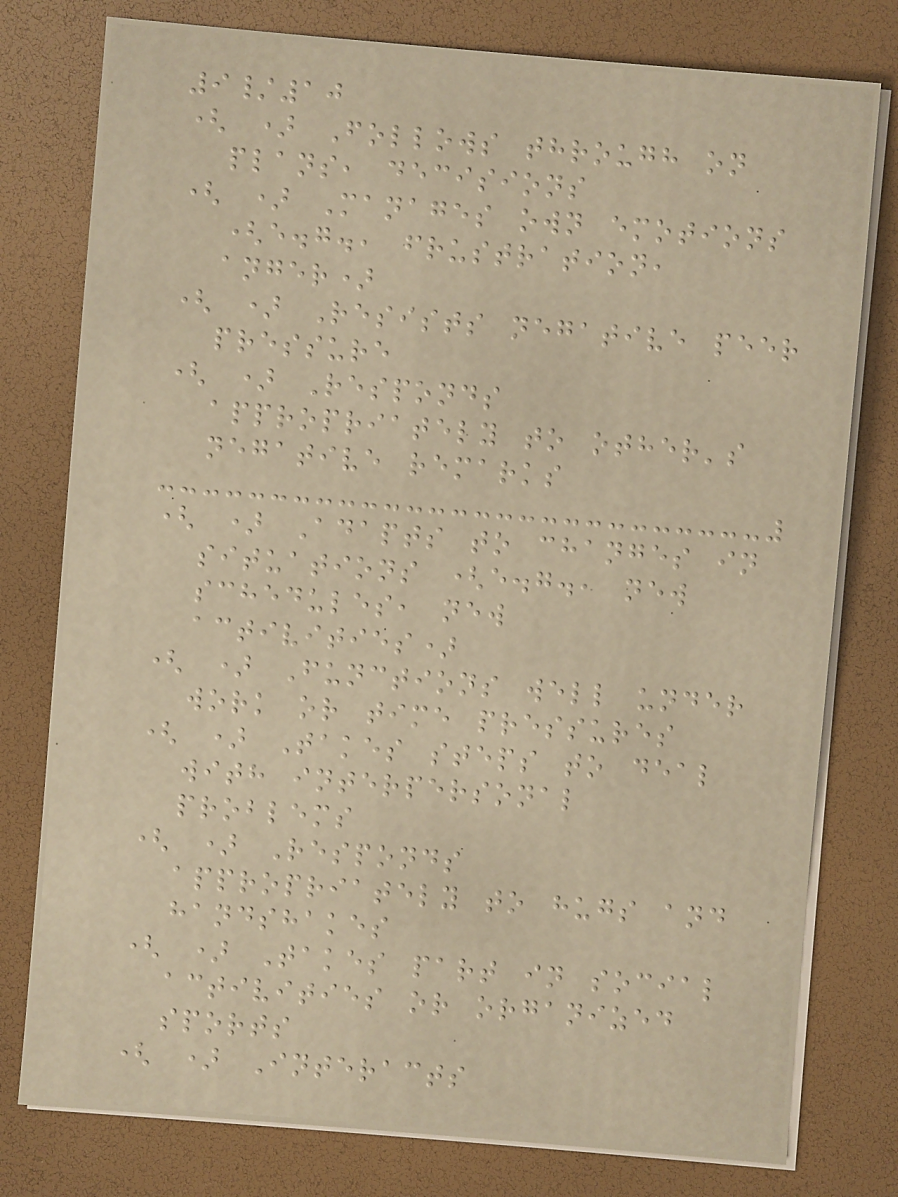9/10
( ) Follows through on
plans, decisions
( ) Manages own emotions
(e.g., frustration,
anger)
( ) Resists negative peer
pressure
( ) Responds
appropriately to other's
negative remarks
( ) Adapts to changes in
situations (e.g., new
schedules, new
activities)
( ) Functions well under
work or time pressures
( ) Takes steps to deal
with interpersonal
problems
( ) Responds
appropriately to hugs and
handshakes
( ) Takes part in social
activities or organized
sports
( ) Interacts
